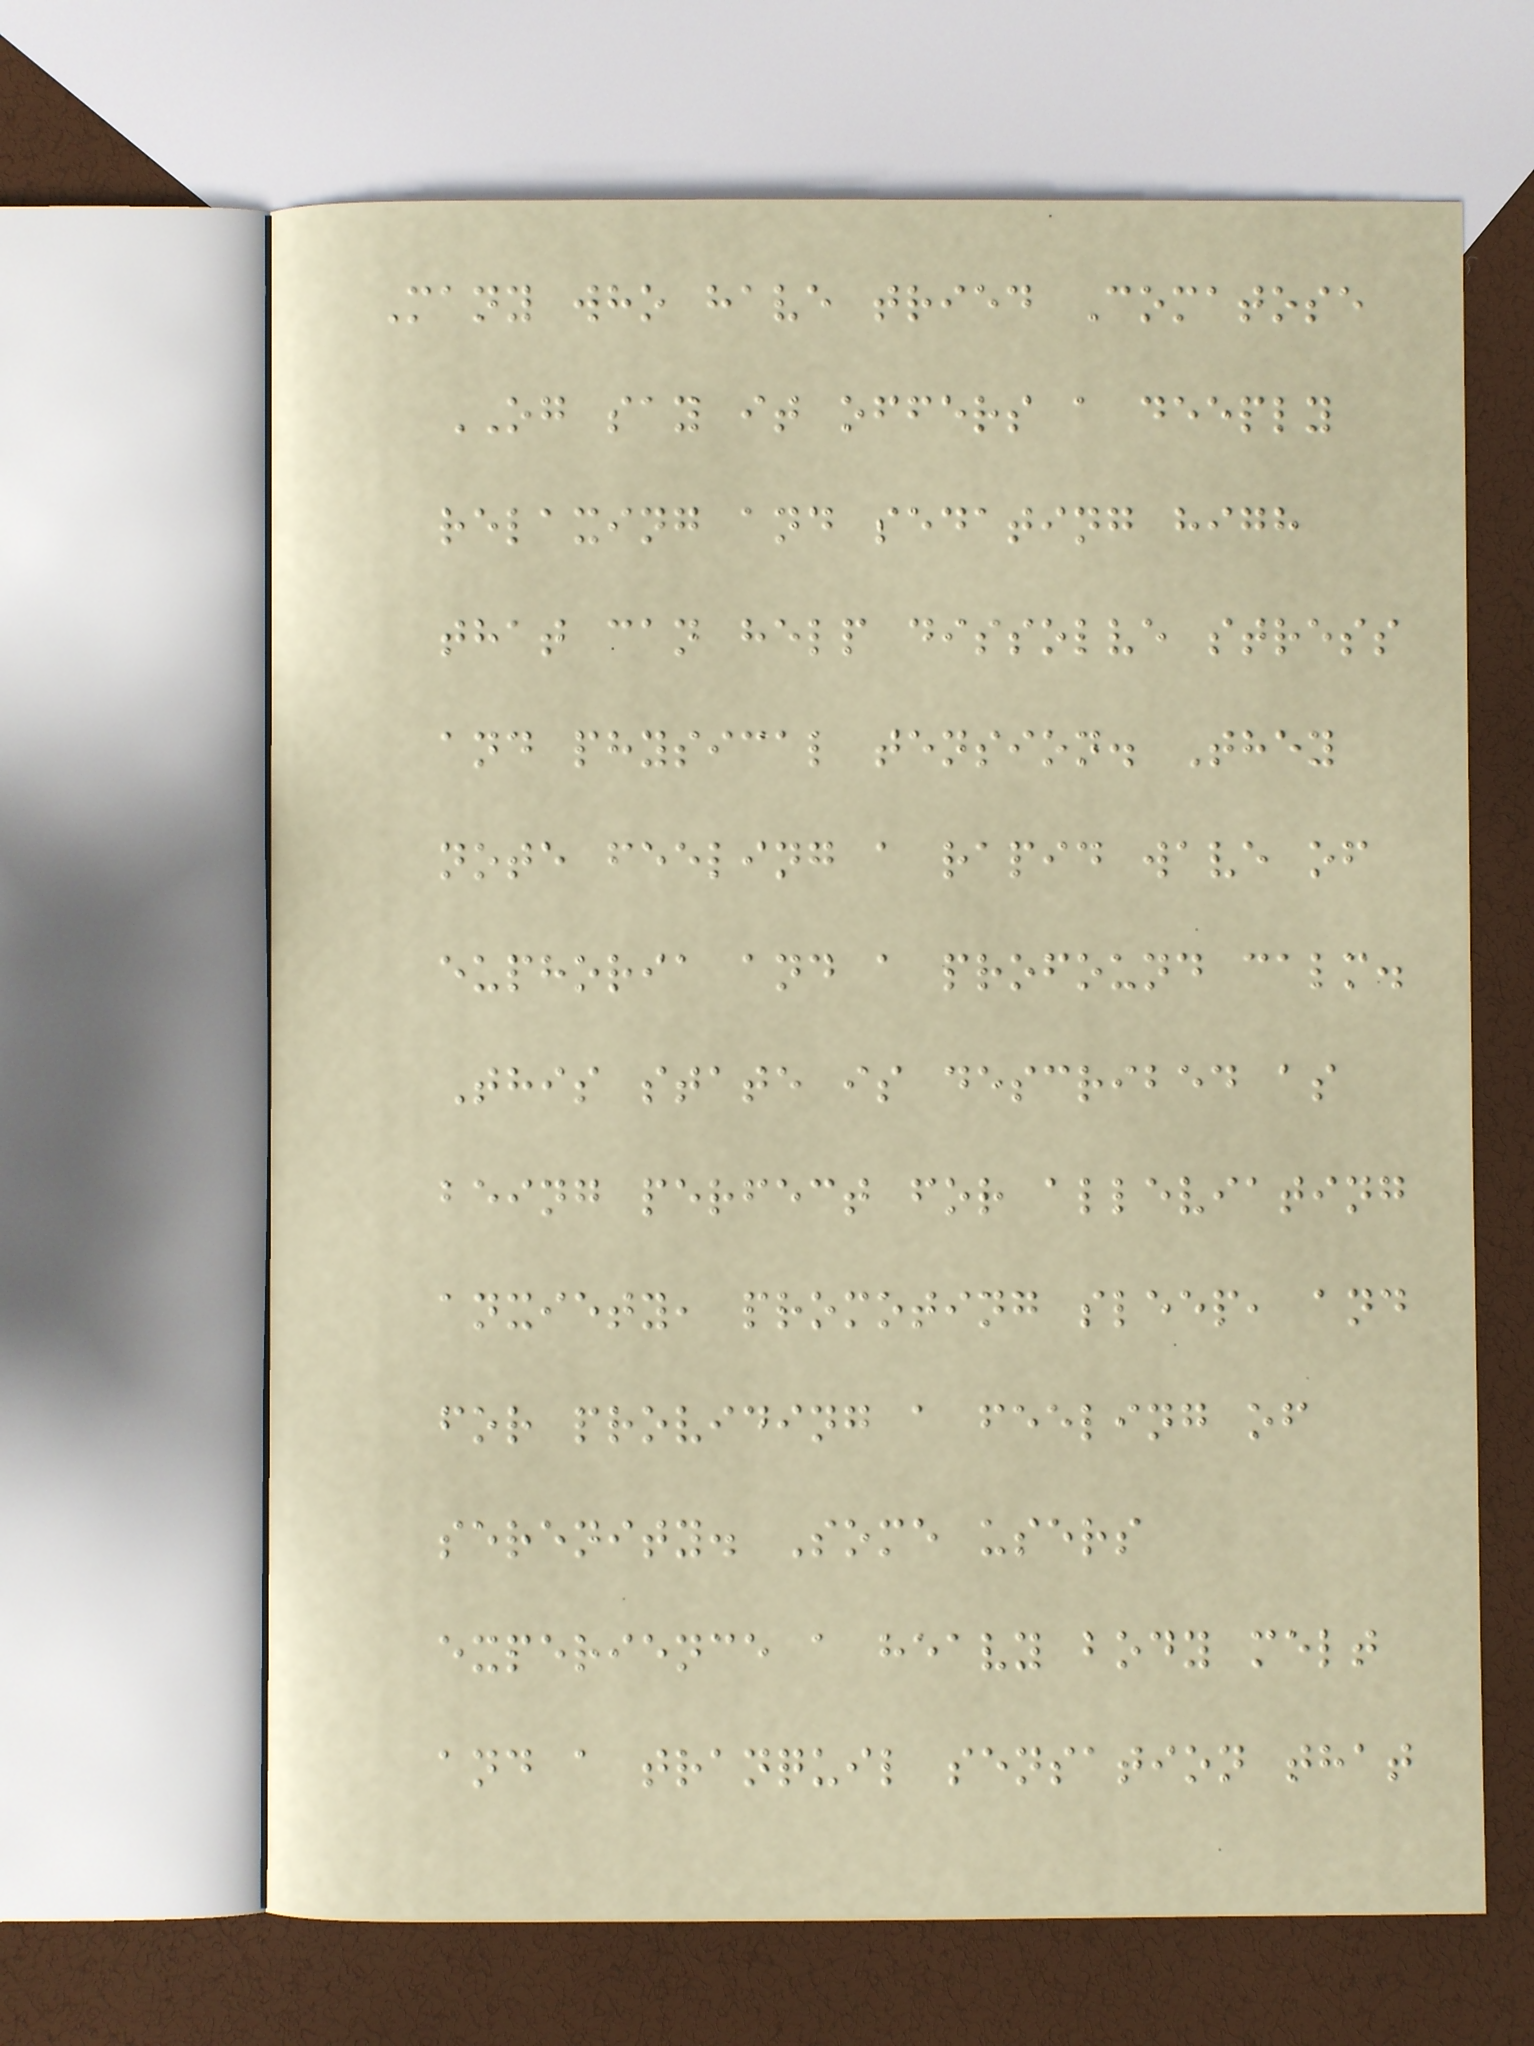Many who have tried Comatose
OG say it offers a deeply
relaxing and sedating high
that can help dissolve stress
and physical tension. They
note feeling a rapid wave of
euphoria and a profound calm.
This state is described as
being perfect for alleviating
anxiety, promoting sleep, and
for providing a feeling of
serenity. Some users
experience a heavy body melt
and a tranquil sensation that
